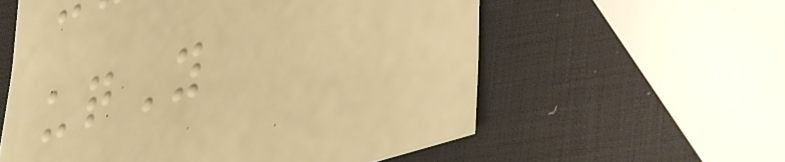uqY
